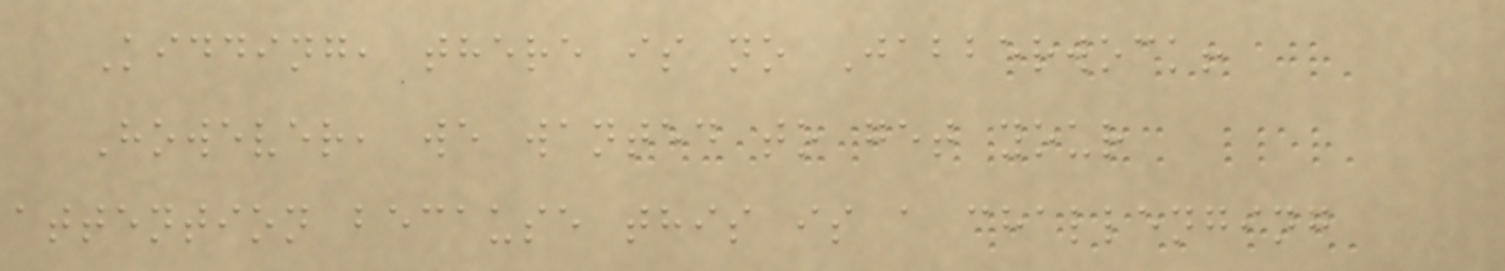Kidding, there is no Jabberwock!
However, we wanted to get your
attention because this is a challenging
